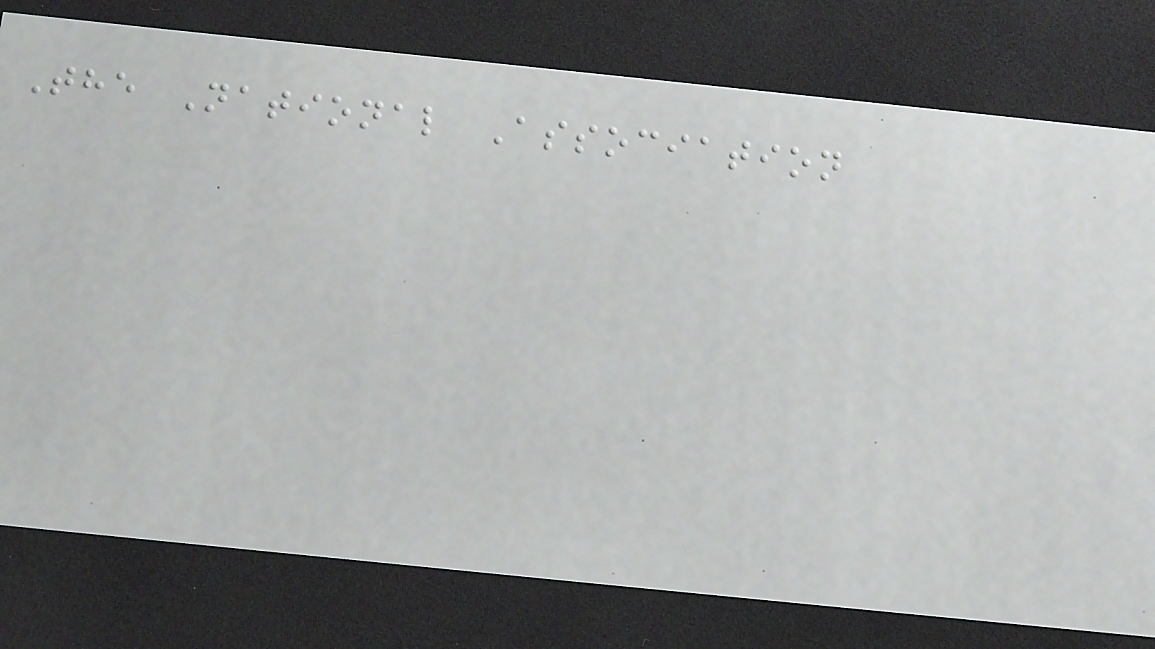The National Association
